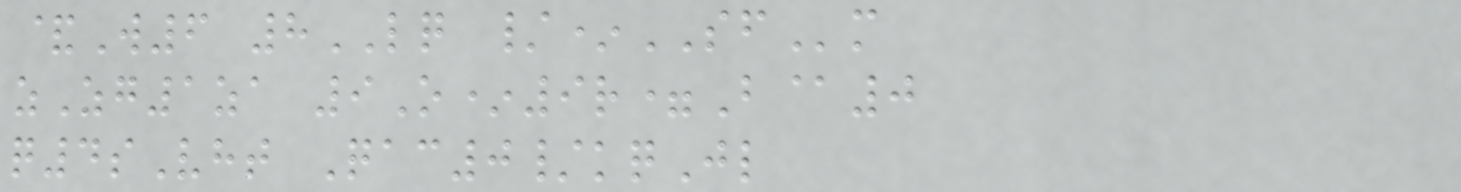&W6 8LQ /*SFm
zZg1za 9O*9r=B@0
q4sVht Qac0/kqJl
